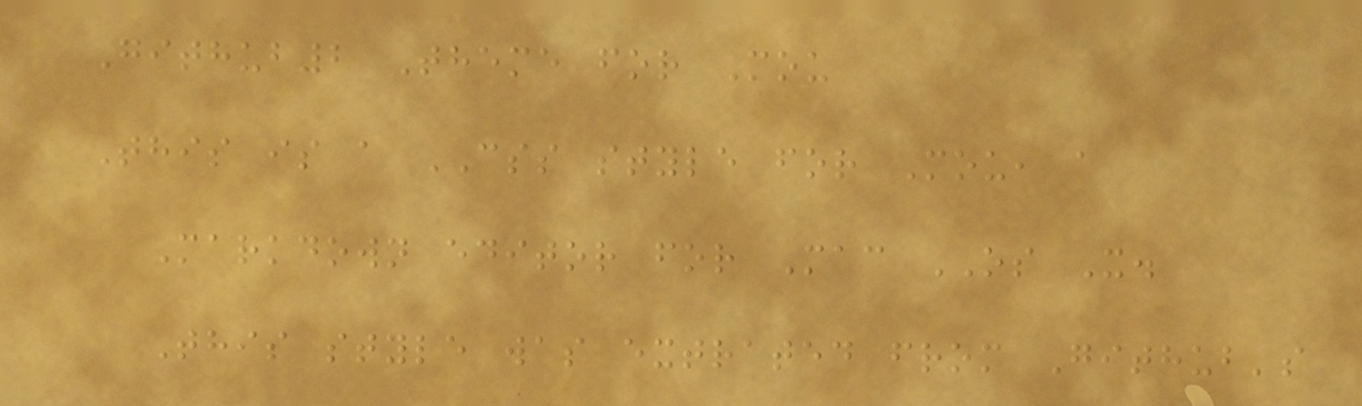Github2 Theme for Mou
This is a CSS style for Mou, a
Markdown editor for Mac OS X.
This style was extrated from Github's
